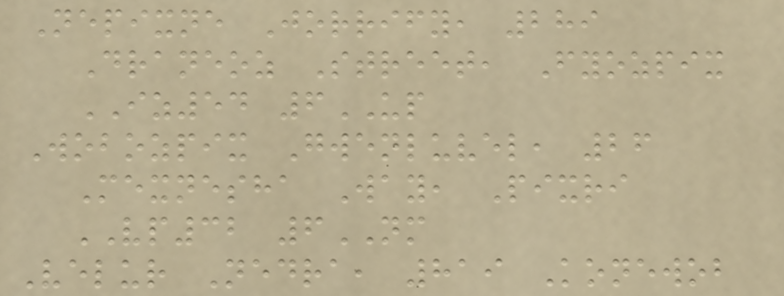Nepixne Jorrify, 289
Draneoz Street, Fyozpix
IZ54 6UP
Wobozpix Gwenluvel, 26
Mexnesha Way, Pixri
VP32 6NM
Velur Nedra, 819 Konewob
